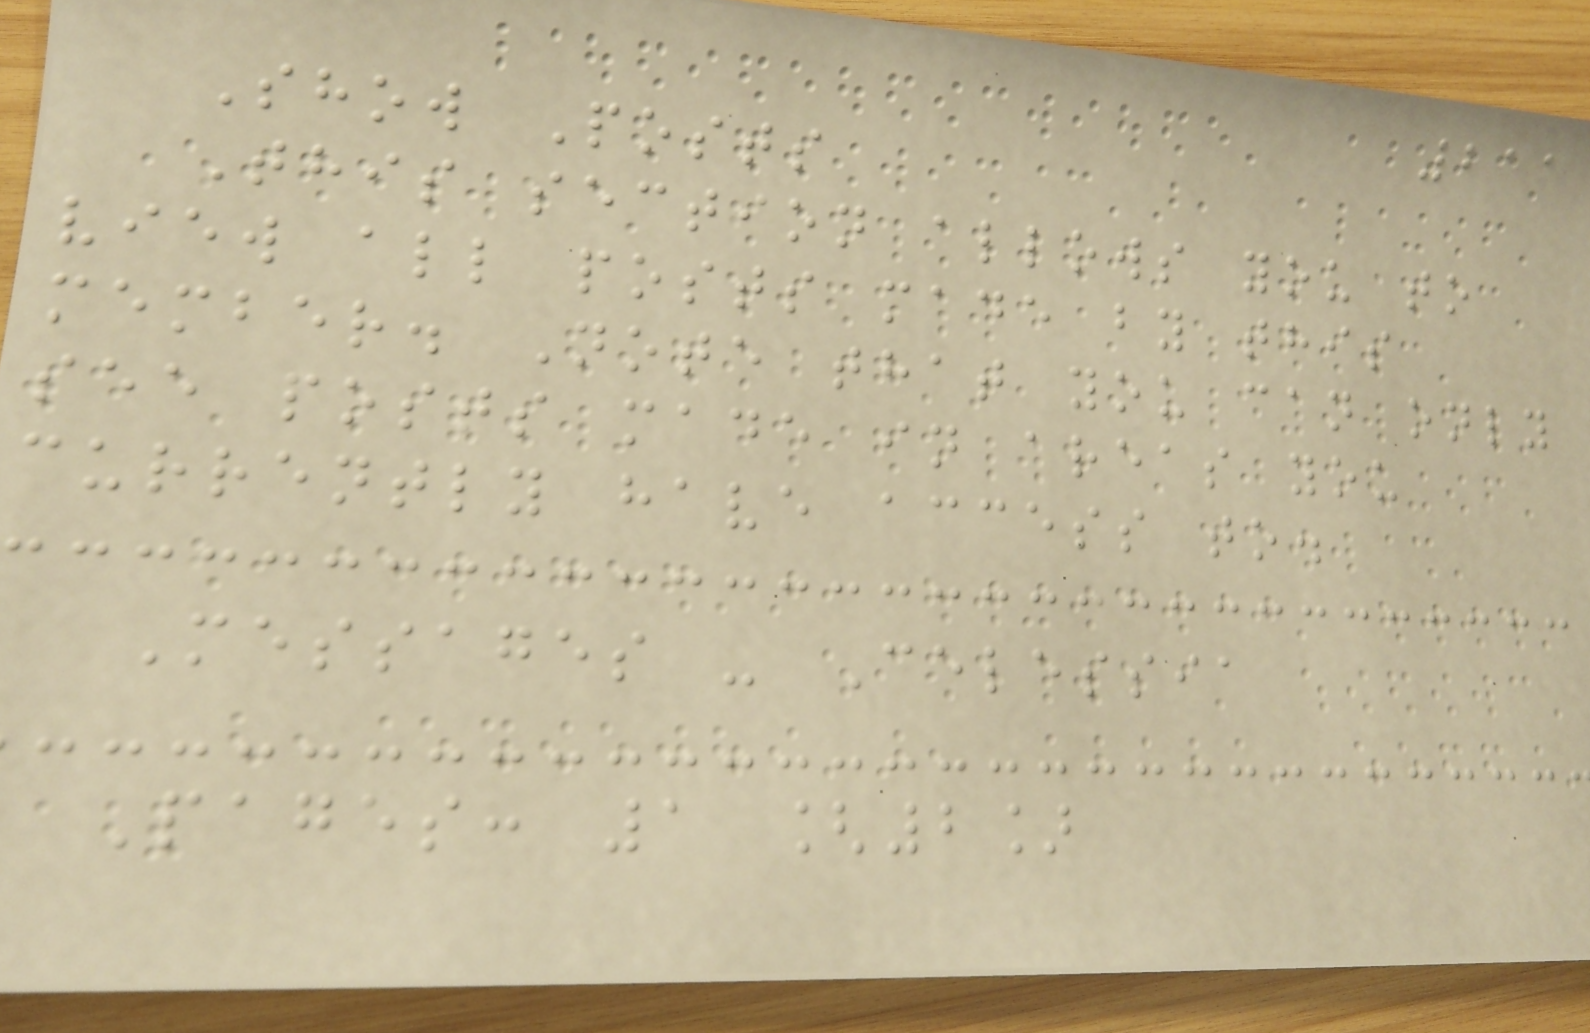211
Show Posts
This section allows you to
view all posts made by this
member. Note that you can only
see posts made in areas you
currently have access to.
Messages - Celessia
Pages: 1 [2]
